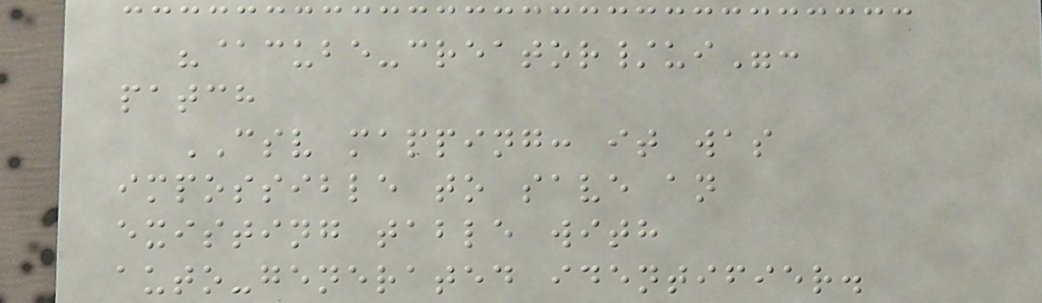"@cube-creator/ui":
patch
CSV mapping: it was
impossible to save an
existing table with
auto-generated identifier.
